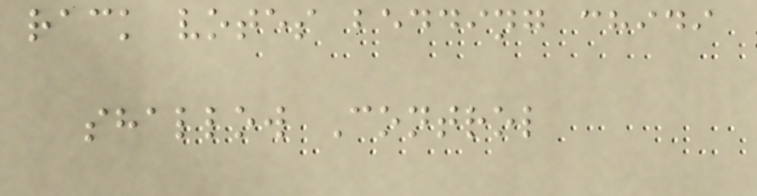rack votes bedding chidi
shallow Control
